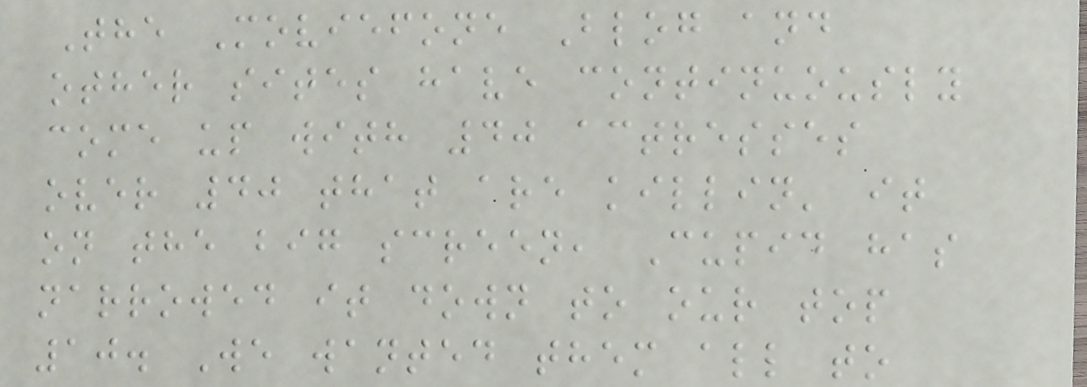The Moviefone Blog and
other sites have continuously
come up with 40 actresses
over 40 that are killin' it
on the big screen, Cupid has
narrowed it down to our top
10. We wanted them all to
